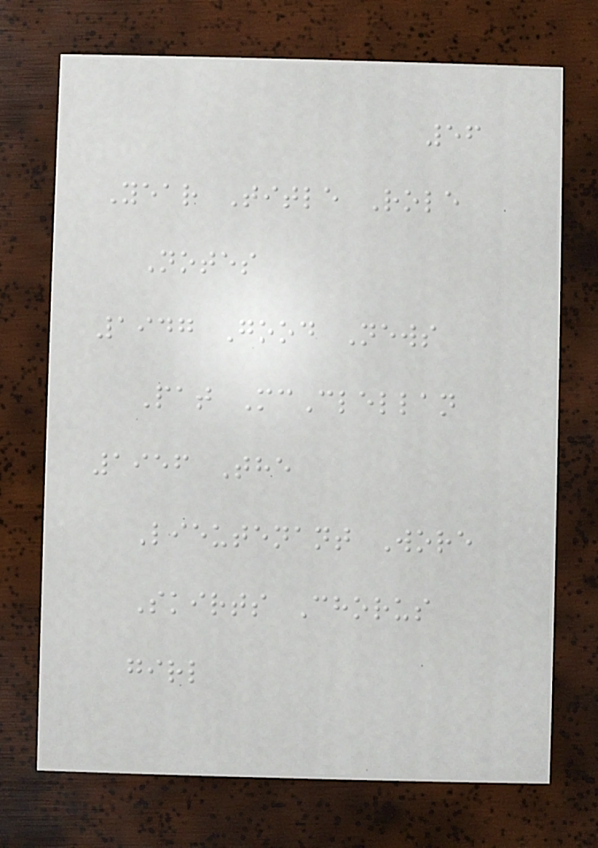56
Year Title Role
Notes
1947 Good News
Pat McClellan
1956 The
Lieutenant Wore
Skirts Chorus
girl
